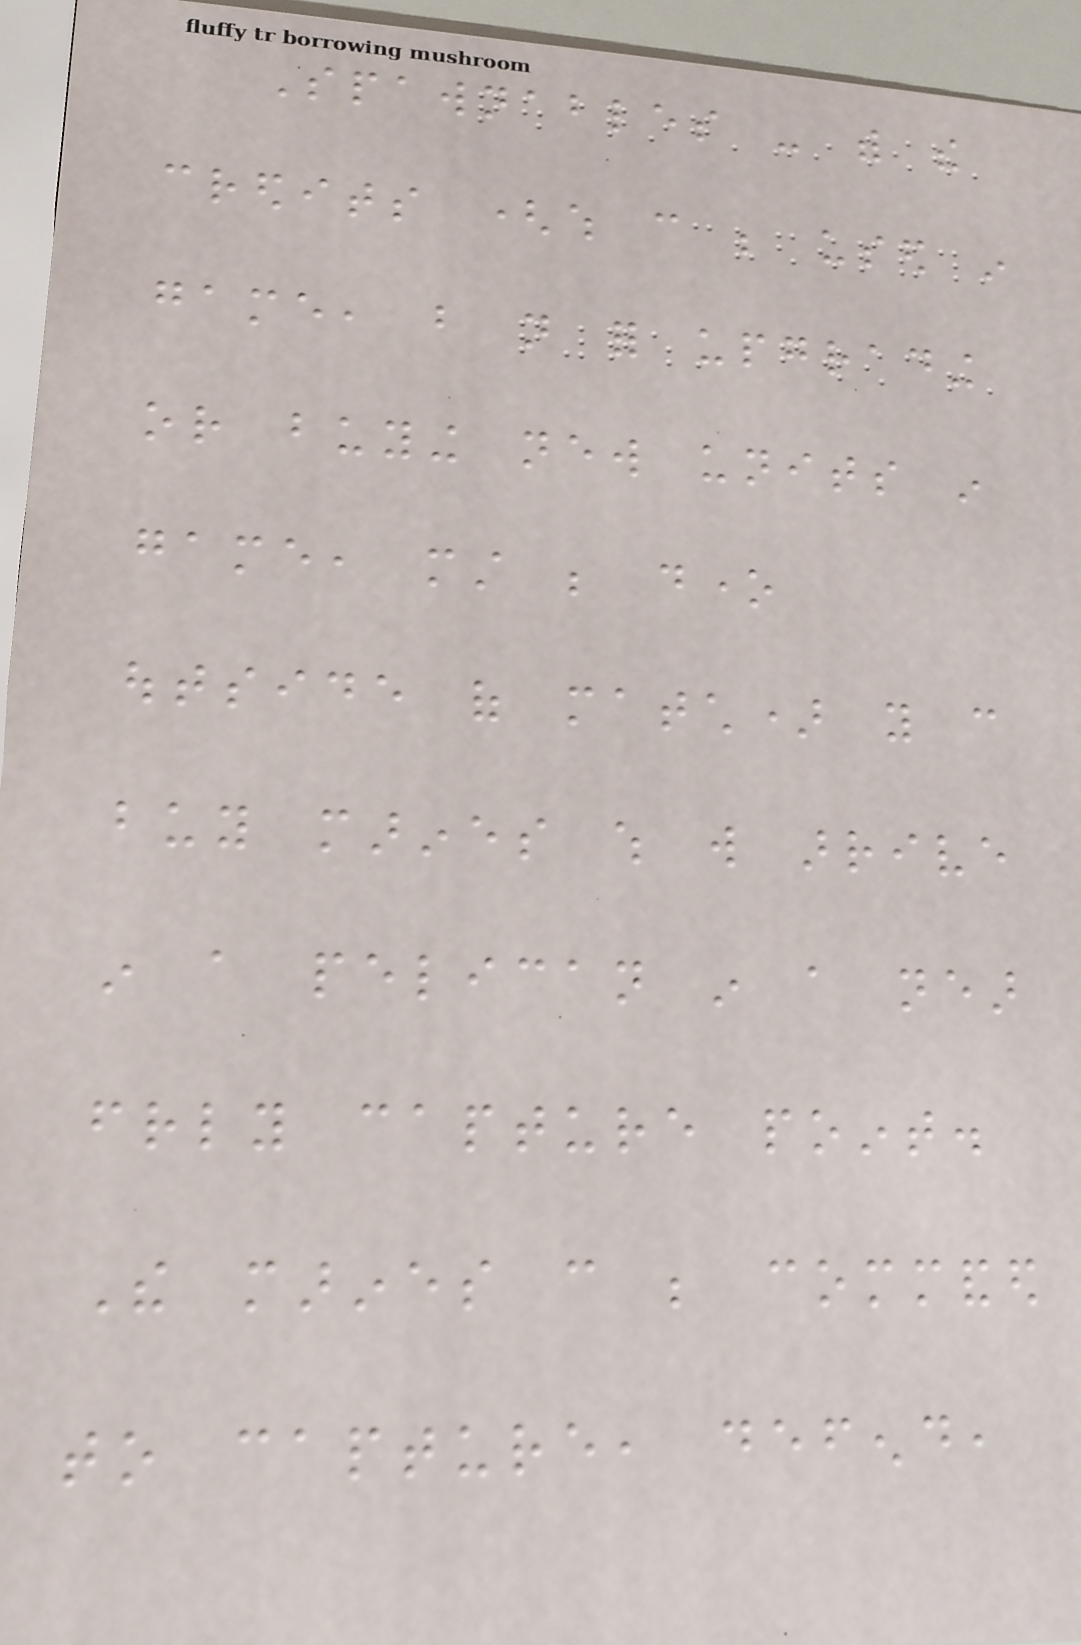Spawnables - with the
credits (which can be used in
game, but not for upgrading
or buying new units in
game, must be done
outside of match) you can
buy marines which will arrive
in a pelican in a near
friendly capture point.
The marines can be commanded
to capture, defend,
